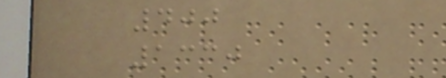400
1330
